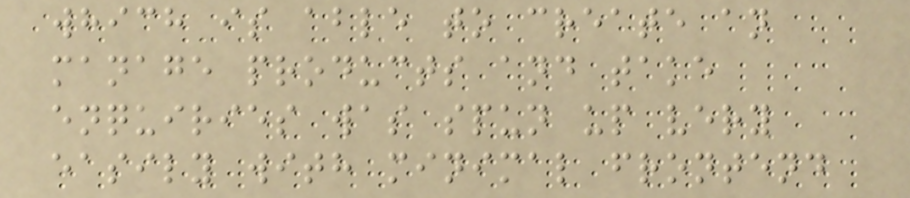which is able to create an
manage products and take
enquiries was spun up very
easily with minimal frontend
